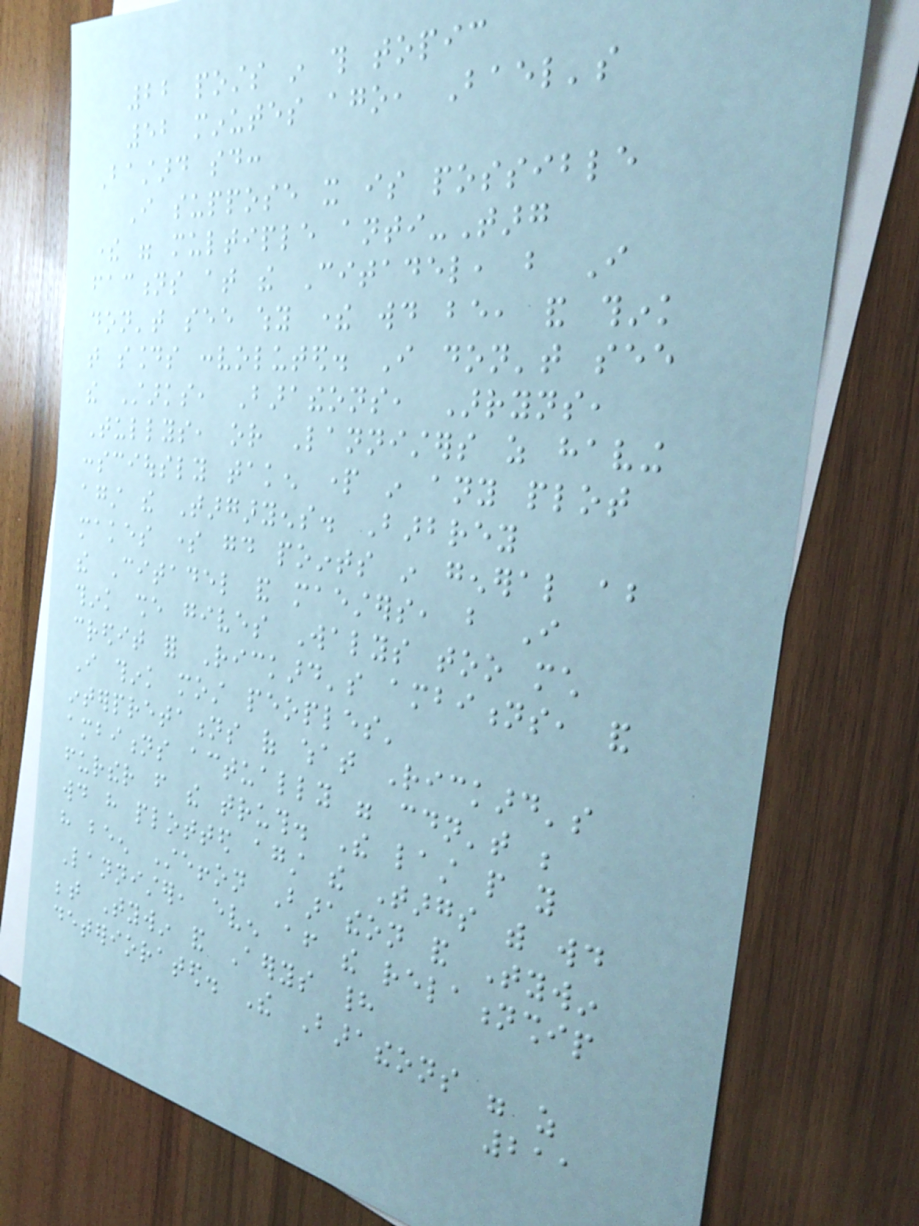22 posts in this topic
52 minutes ago, Bael's
Bastard said:
I suppose it is possible
there were multiple anti-Targ
factions at the Citadel, but I
don't see why there would be, and think
that sounds convoluted. I don't see
the Starks, Baratheons, Arryns,
Tullys, or Lannisters as having
consciously taken part in any plot
against the Targaryens. Barbrey
makes some good points in general about
the Citadel and maesters, but I
think she gives Walys too much
credit for Rickard's ambitions, and
I think most peoples'
interpretations of what Rickard's
ambitions actually were couldn't be
further from the truth. The last people you
would have plotted against the Targs with would
have been Steffon Baratheon and Tywin
Lannister, even after the relationship
between Tywin and Aerys had
deteriorated. The Baratheons were as
211
